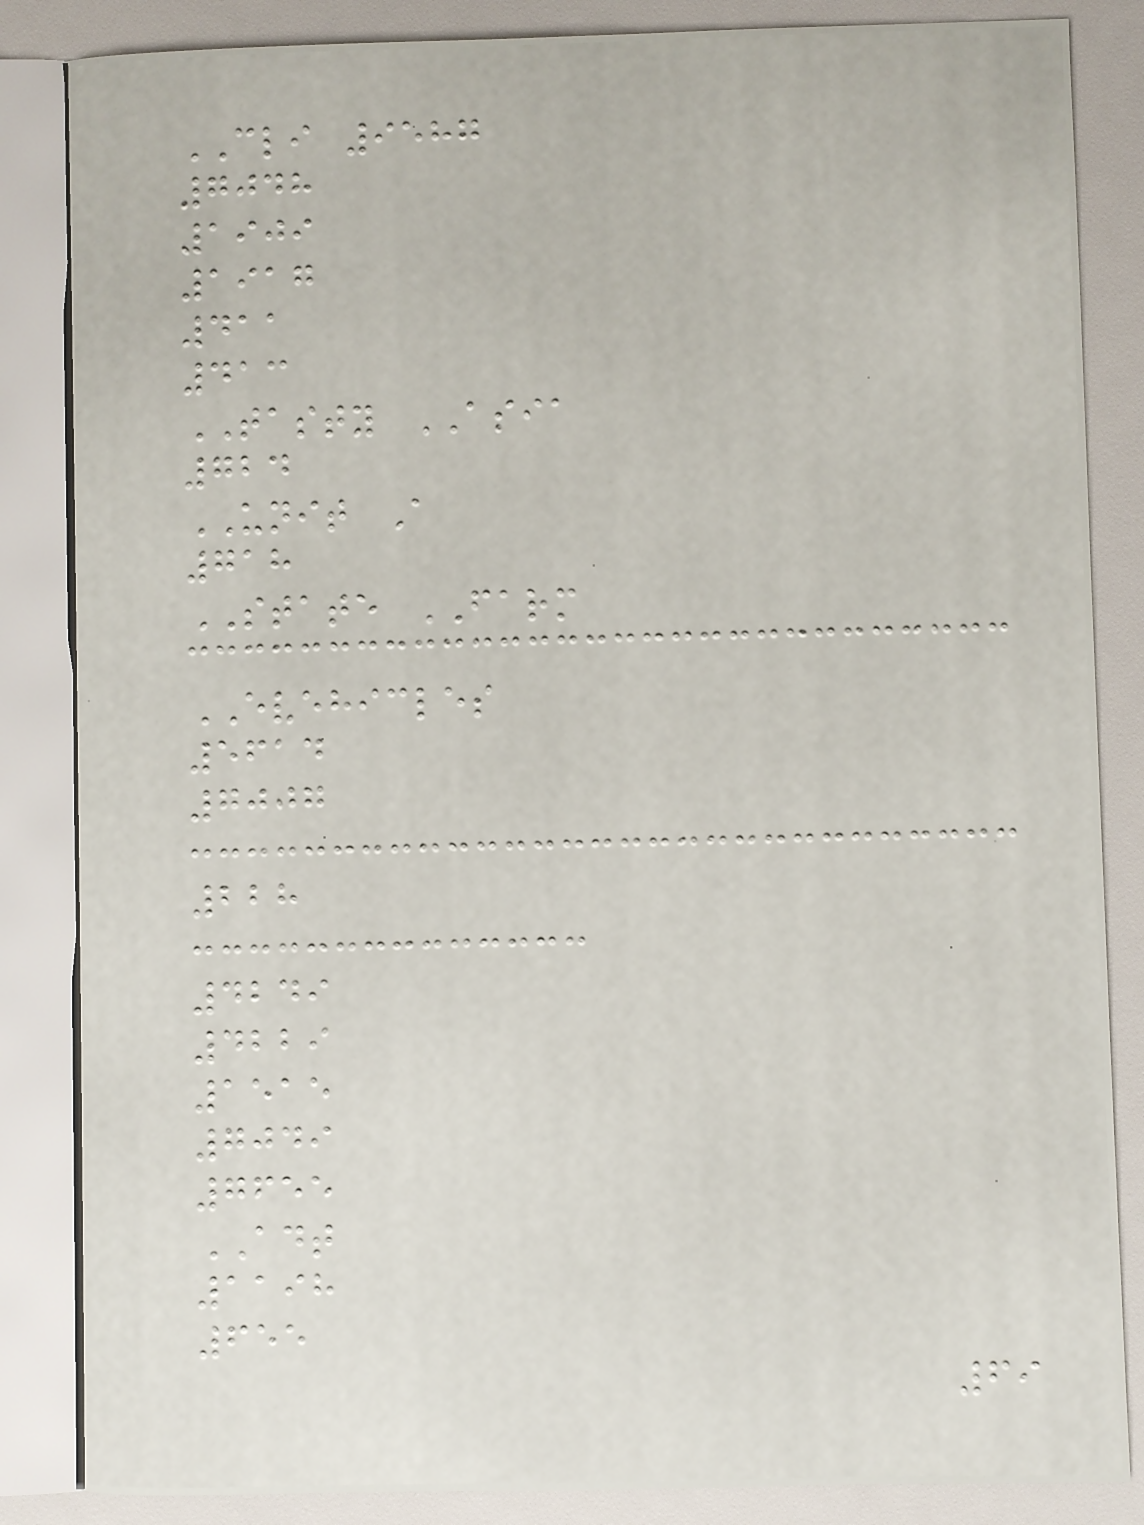CLI 9587
7048
1909
1917
411
413
TASTY ASIA
724
UNIT A
718
STATE FARM
EVEHICLES
5614
7007
228
4249
4229
1515
7049
7655
ADT
1198
655
69
